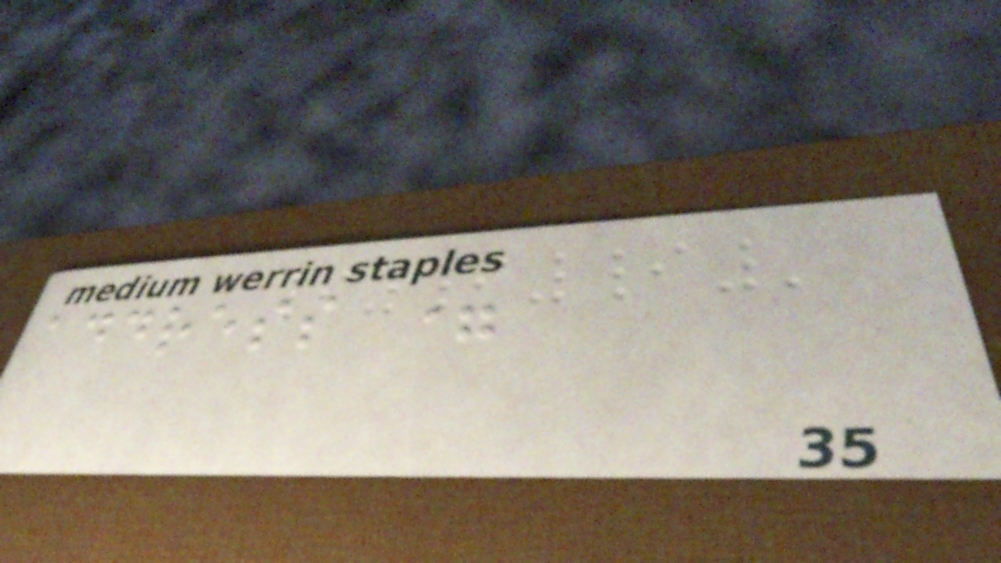address =
